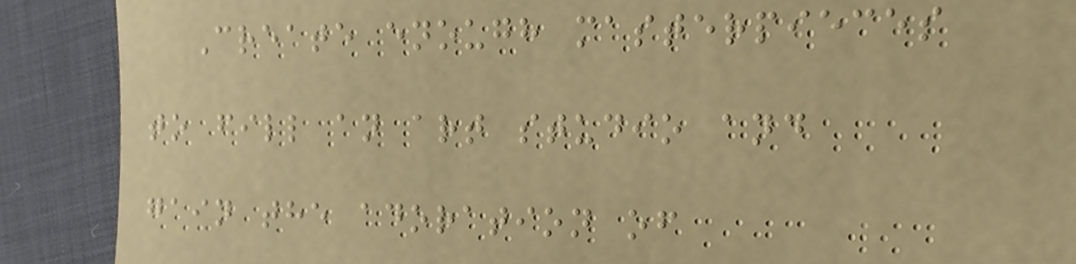Create enough masterpieces
to fill an art studio and
gain the adoration of
